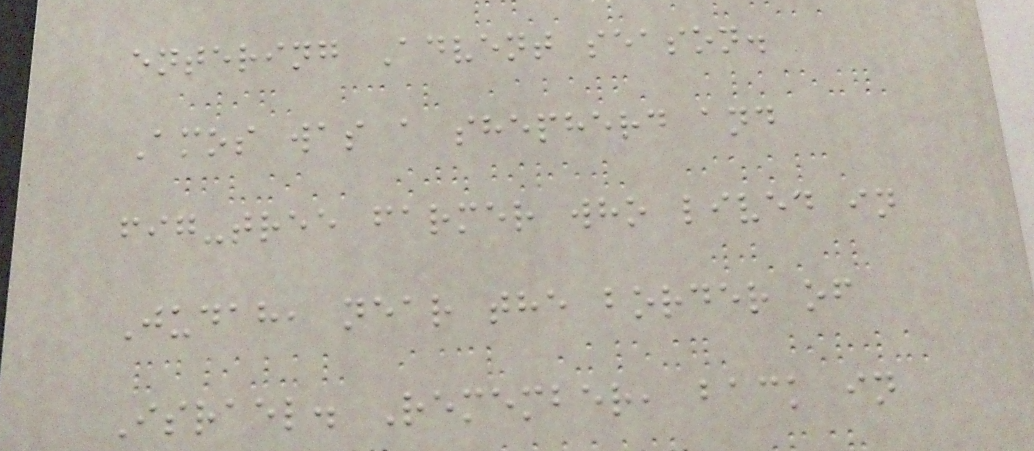entering Advent season.
Amos was a shepherd and
fig-tree farmer who lived in
Judah, near the border of
Israel. Remember, back in
